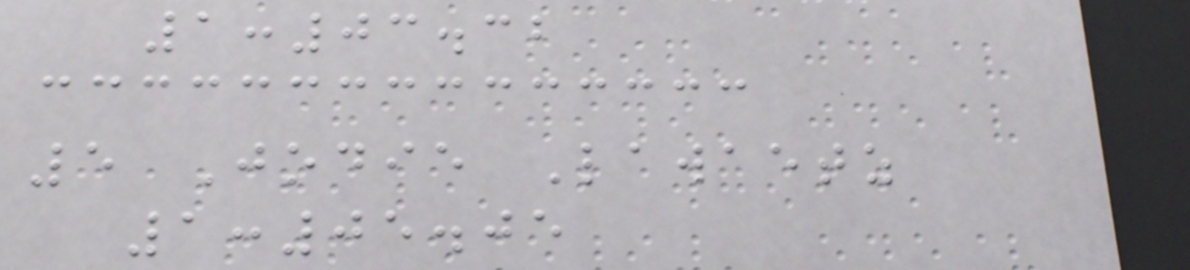1:03.32
5 Jodie Lawaetz
1:05.05
